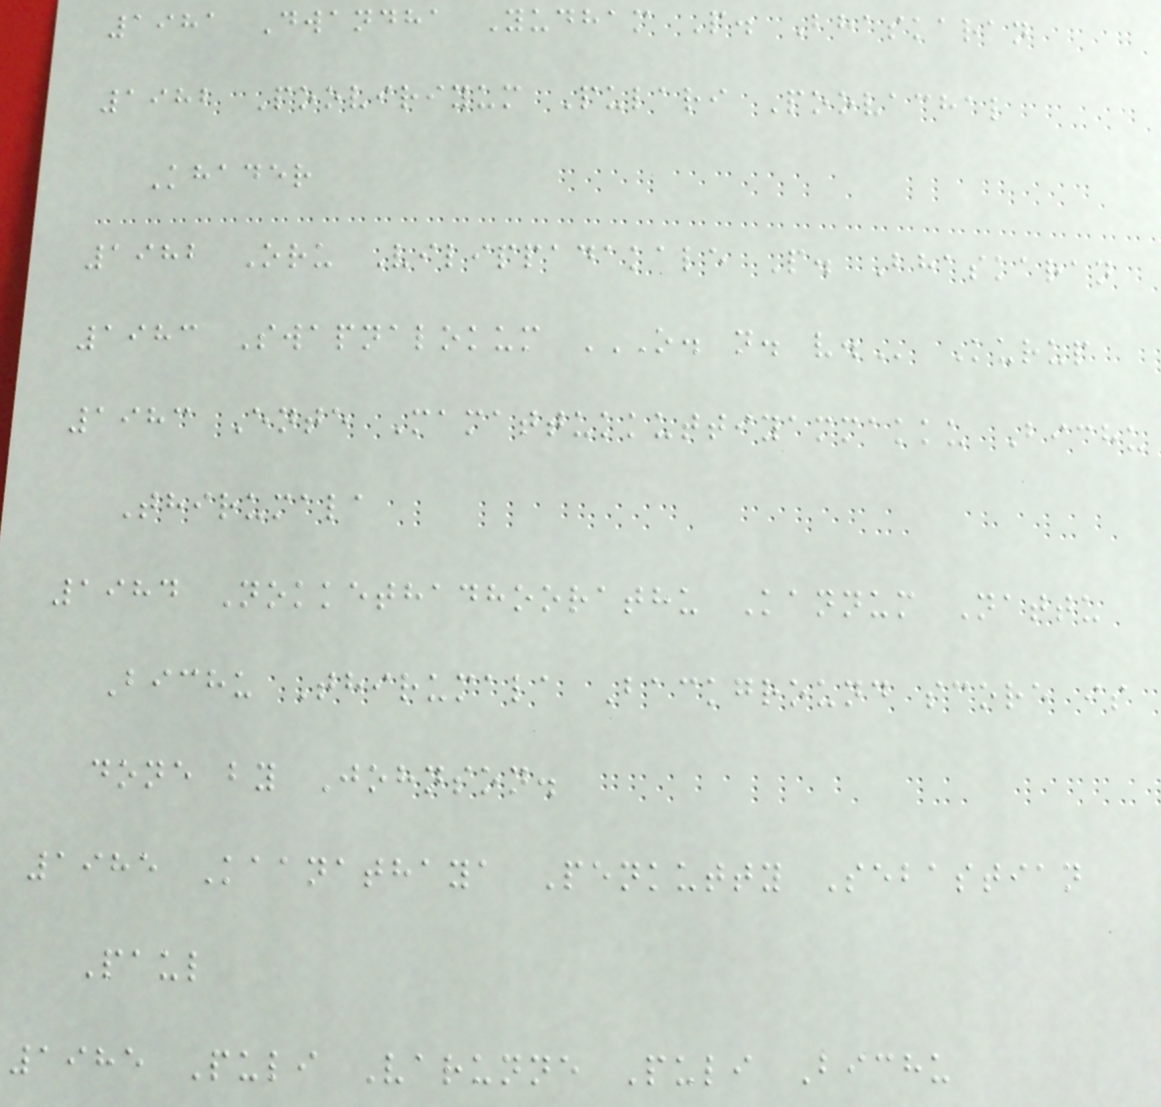1981 Dwandha Yudham P. Bhaskaran
1982 Pooviriyum Pulari Poovachal
Khader
1982 Oru Vilippadakale P. Bhaskaran
1983 Swapnalokum O. N. V. Kurup
1983 Ente Mamattukkuttiyammakku Bichu
Thirumala
1984 Nokkethadhoorathu Kannum Nattu
Bichu Thirumala Background score is
done by Johnson.
1985 Kaanathaya Penkutty Sebastian
Paul
1985 Puli Varunne Puli Bichu
